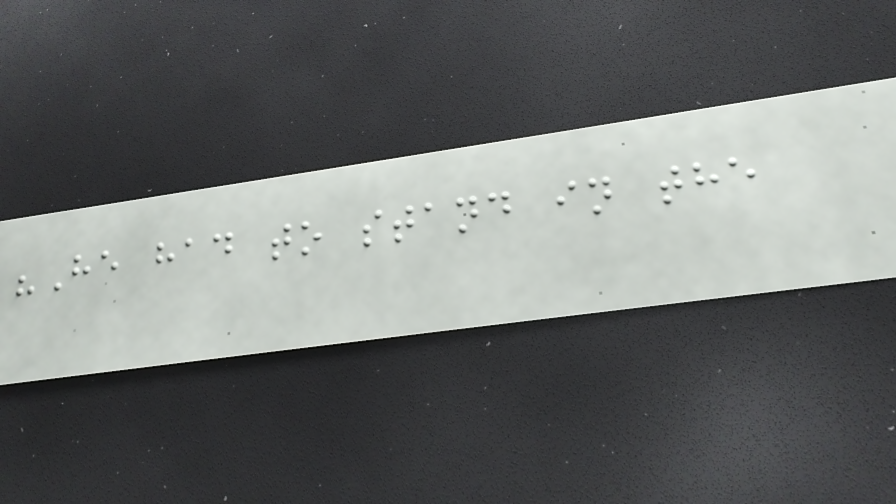"He had to stand in the
